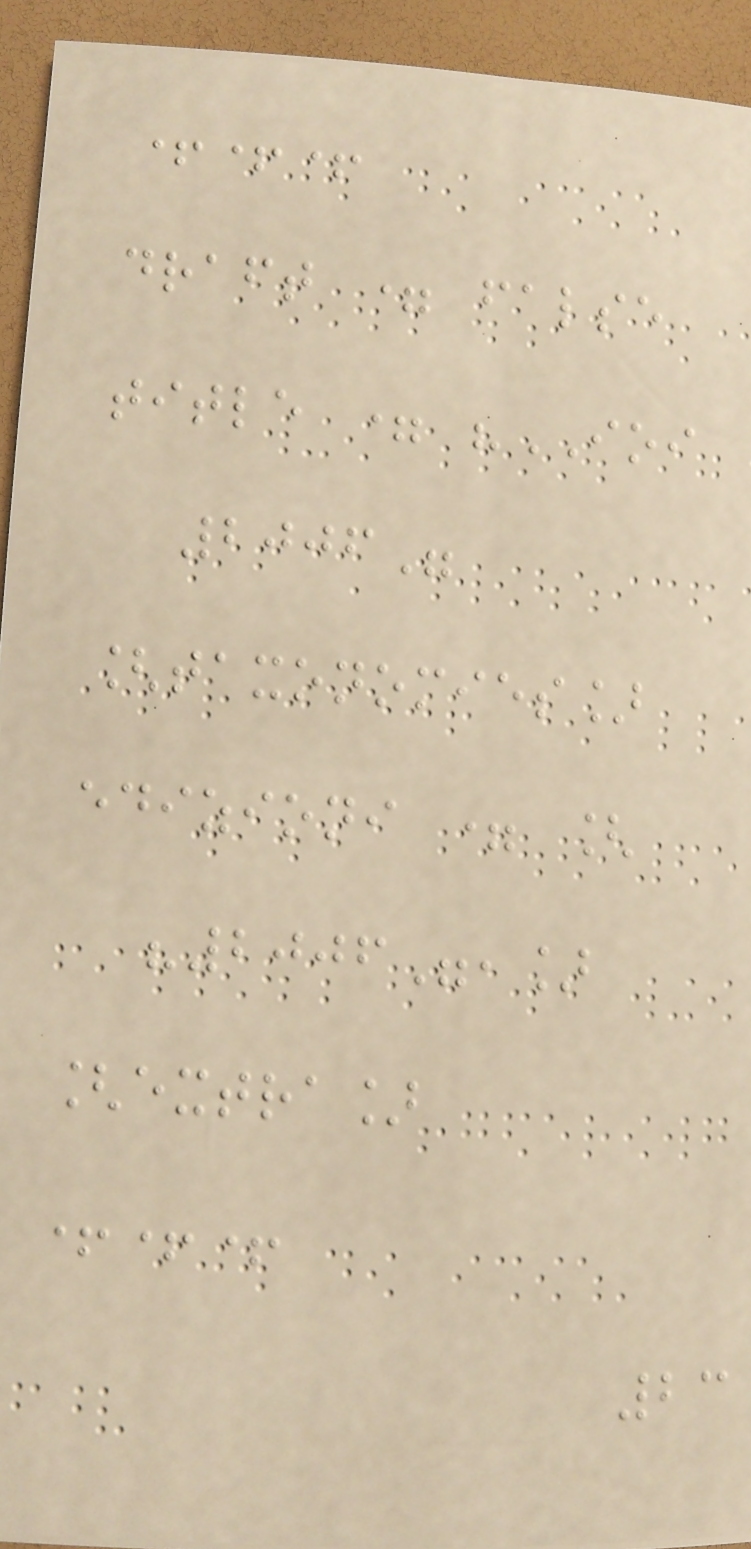+++
draft = false
title = "IOI
2006"
[taxonomies]
edizioni = [
"2006",]
[extra]
+++
23
